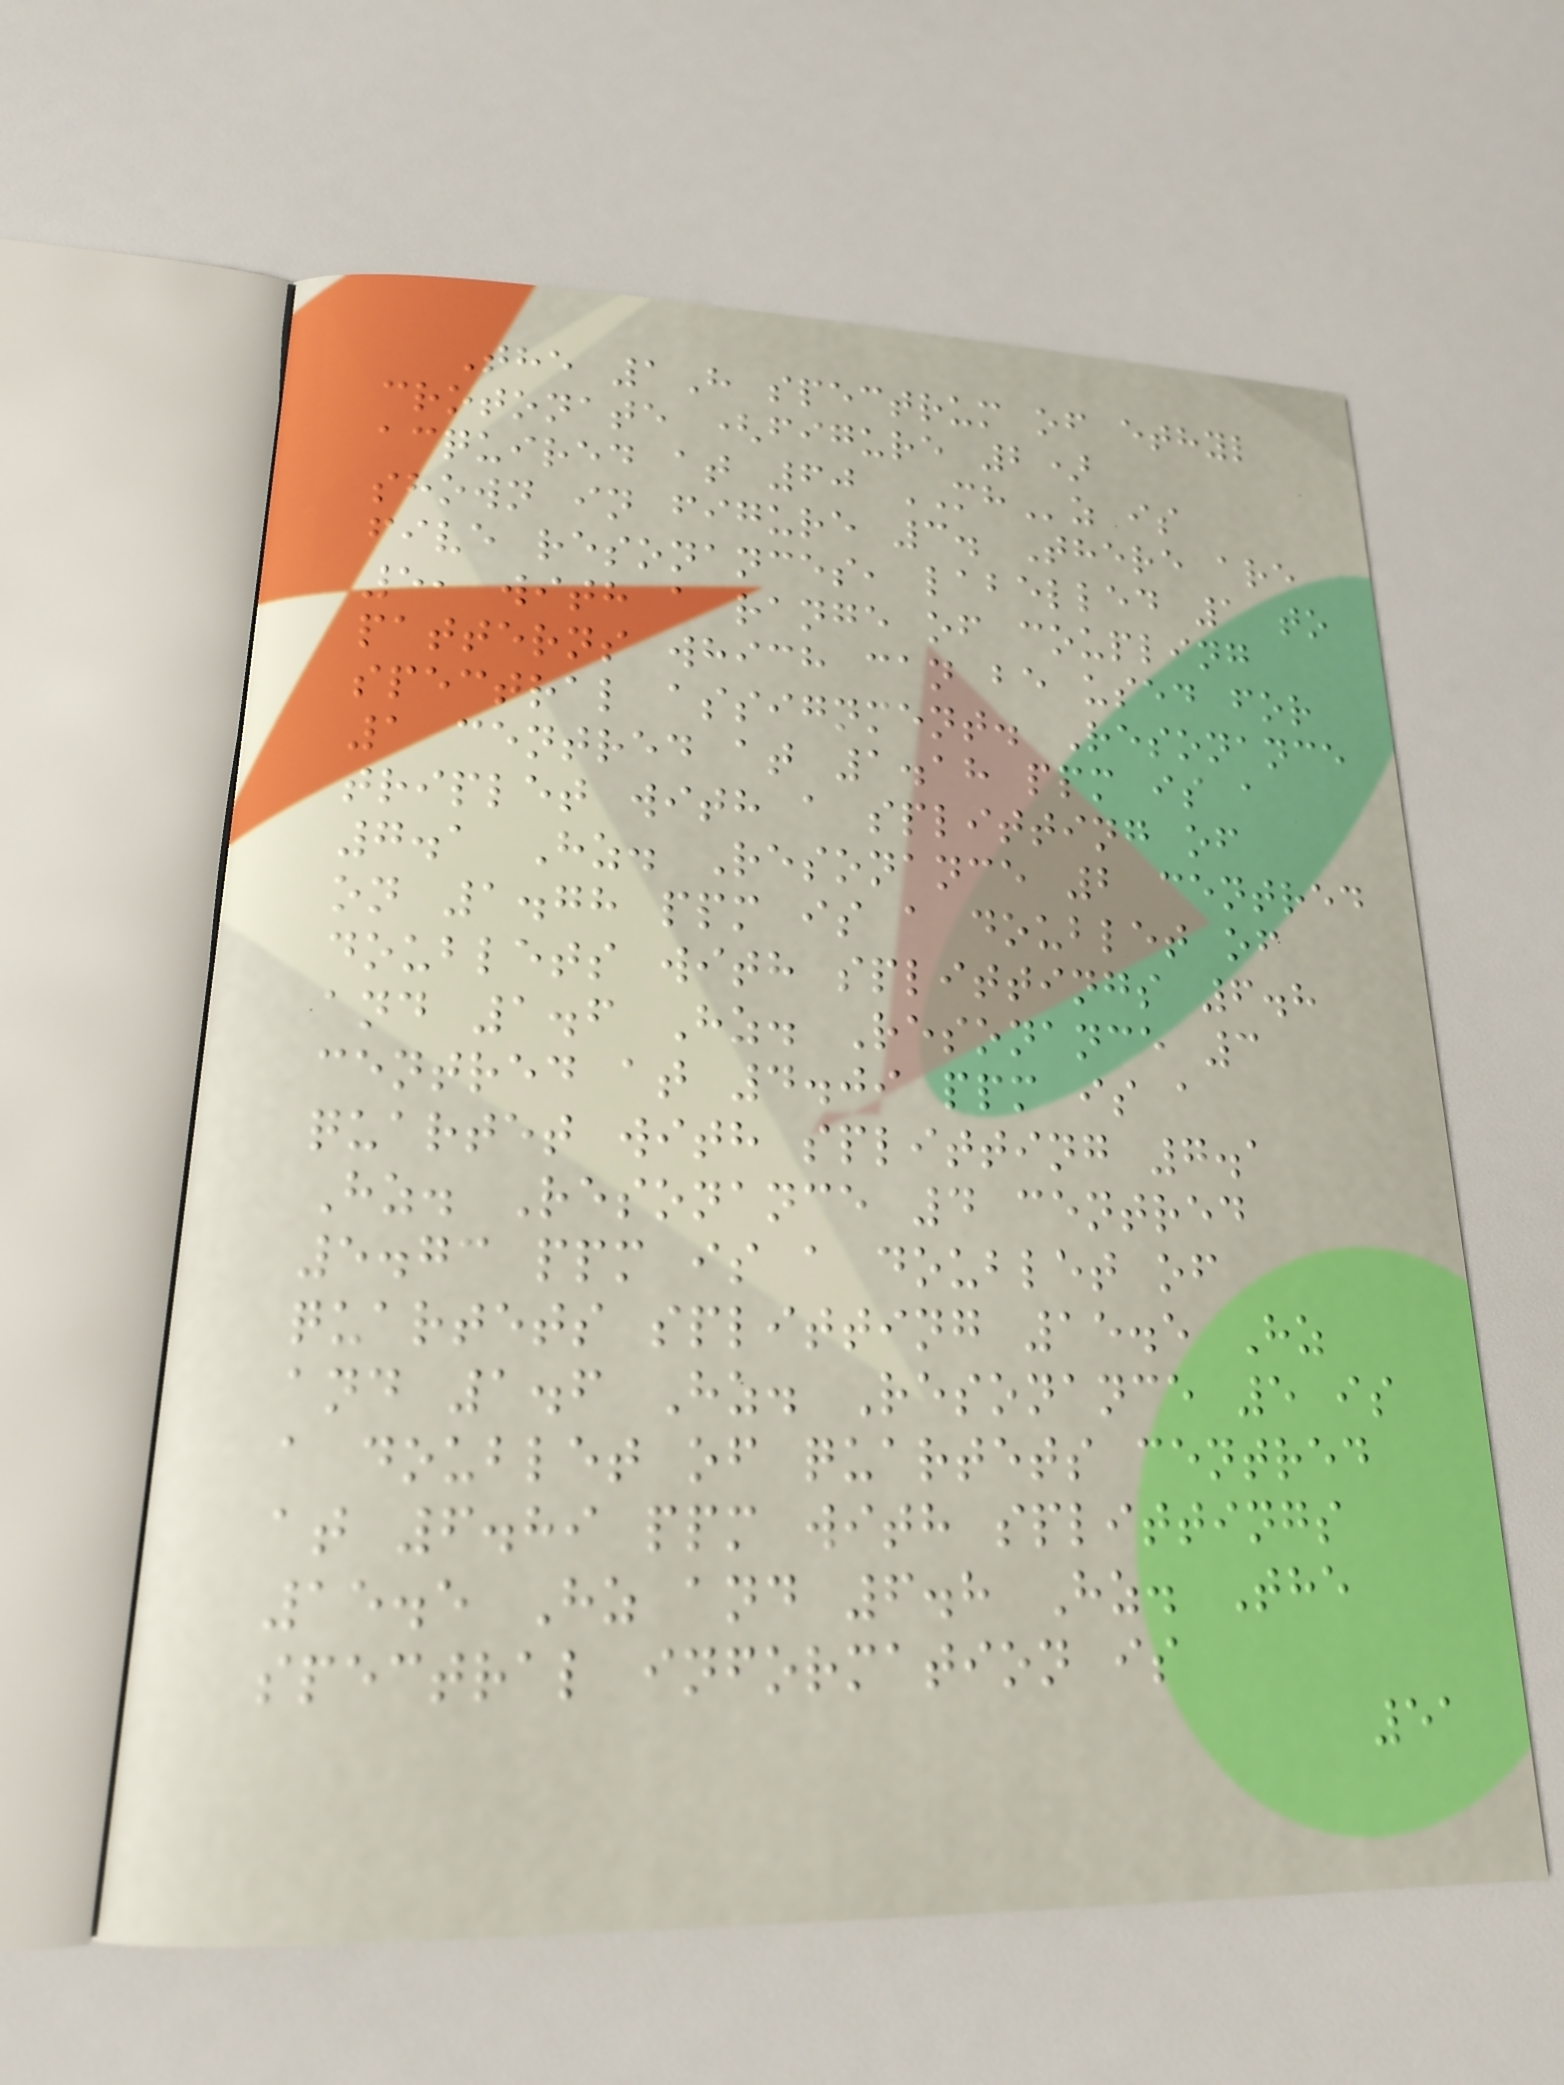The 1H spectrum of ethyl
crotonate (figure 2)
acquired at 60 MHz is
shown in figure 3. There are
five resonances, labelled 1 to
5, with a range of coupling
patterns which can be used for
spectral assignment. Resonance
1 centred at 1.18 ppm is a
triplet with a splitting of
7.1 Hz. Resonance 2 centred
on 1.78 ppm is a doublet of
doublets with splittings 6.8
and 1.6 Hz. Resonance 3
centred at 4.09 ppm is a
quartet with splitting 7.1
Hz. Resonance 4 centred
5.73 ppm is a doublet of
quartets splitting 15.5 Hz
and 1.6 Hz. Resonance 5 is
a doublet of quartets centred
at 6.89 ppm with splittings
15.5 Hz and 6.8 Hz. The
spectral information is
51
